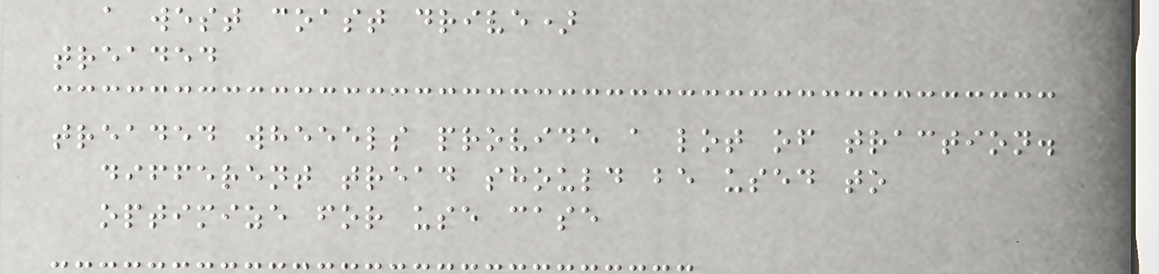a west coast drive)
treaded
treaded wheeels provide a lot of traction.
different tread should be used to
optimize for use case
